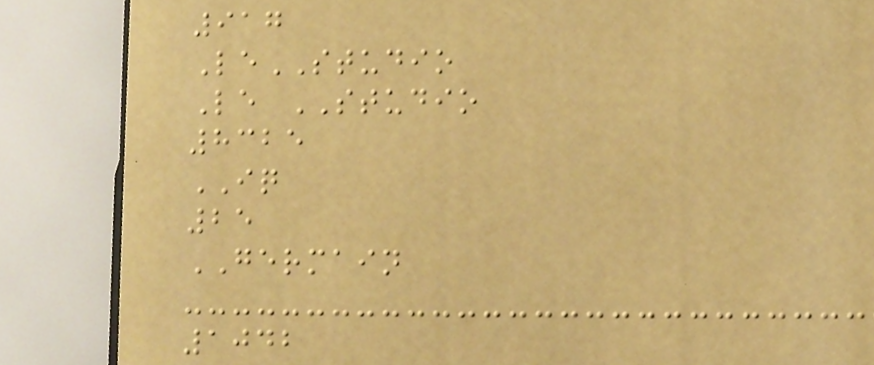917
LeSTUDIO
Le STUDIO
8325
IQ
25
GERMAIN
1042
